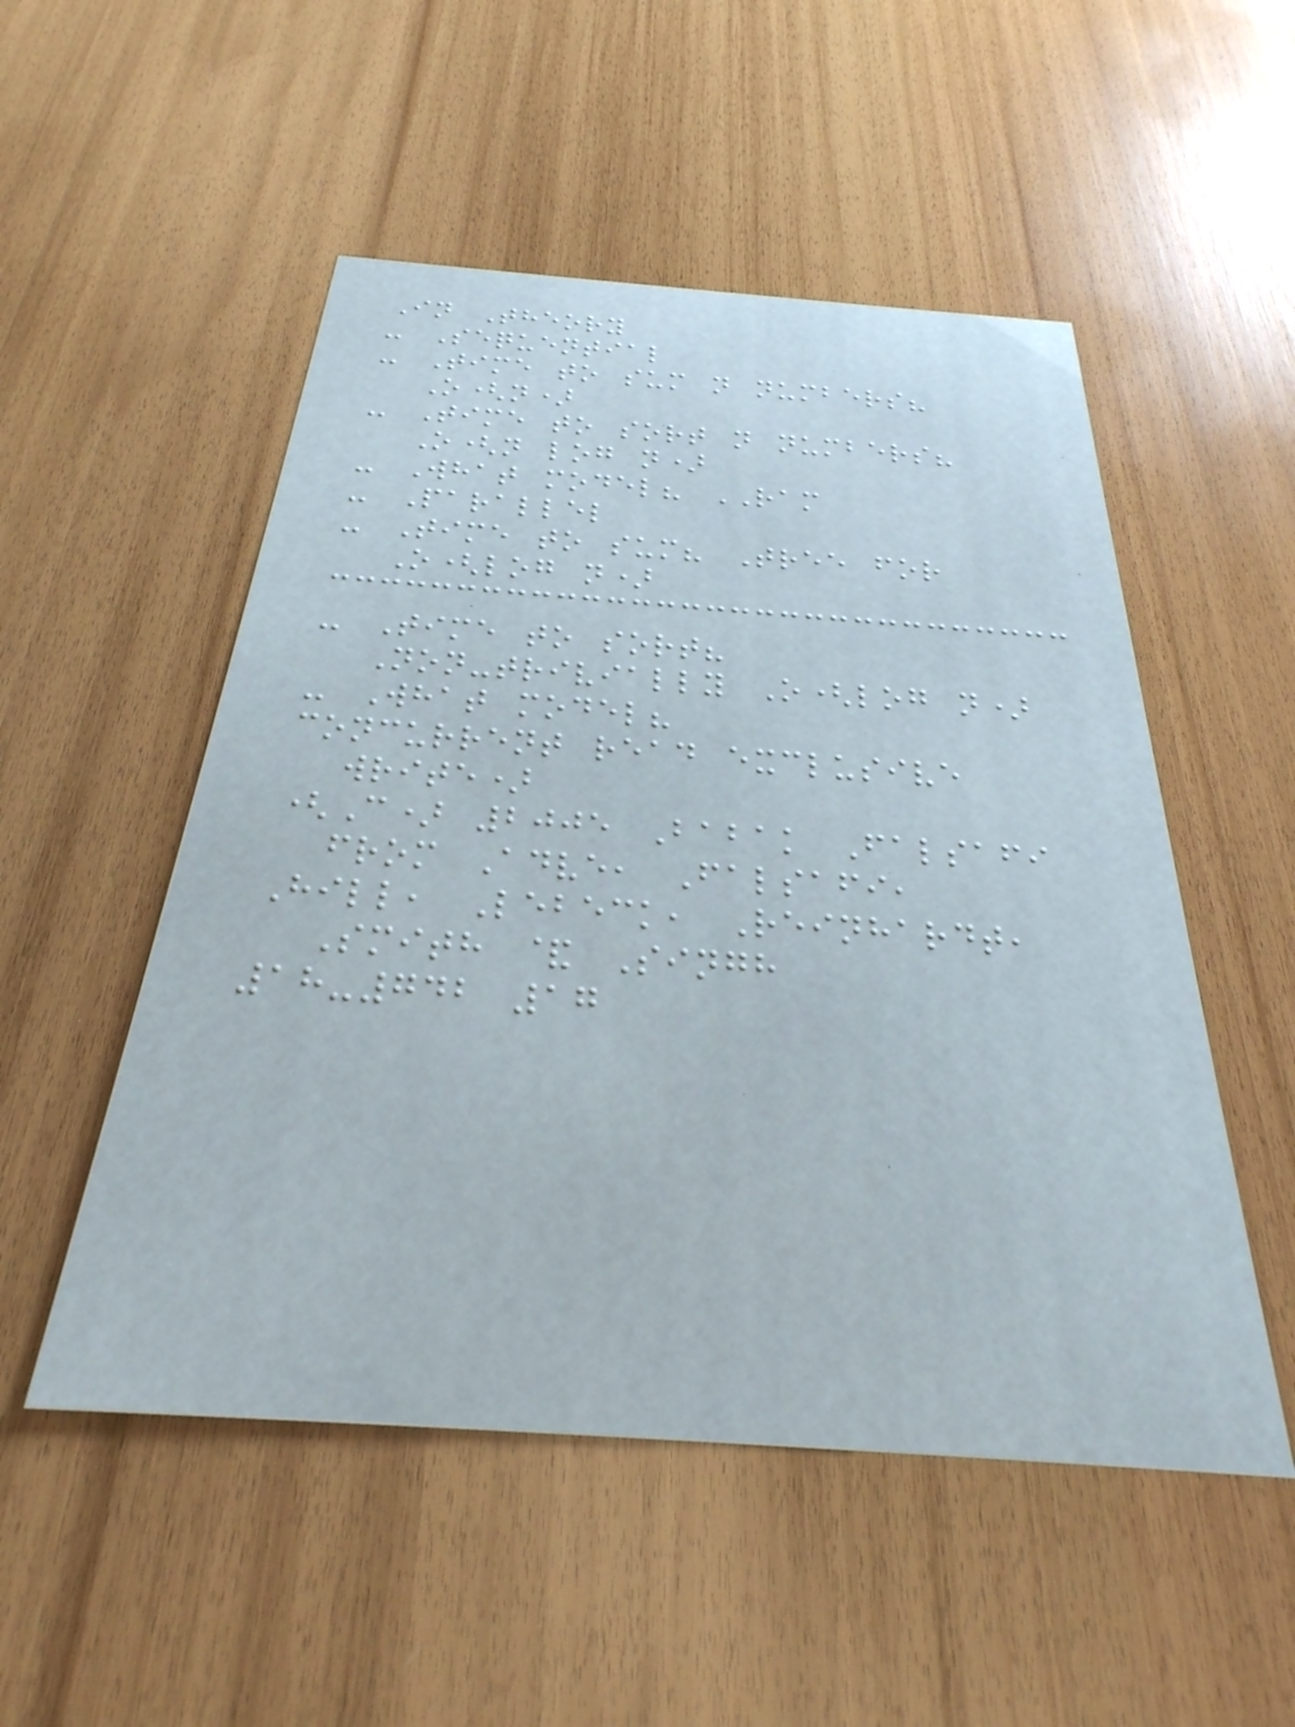In Theory
- Sequential
- Time to sum n numbers?
O(n)
- Time to sort n numbers?
O(n log n)
- What model? RAM
- Parallel
- Time to sum? Tree for
O(log n)
- Time to sort?
Non-trivially O(log n)
- What model?
concurrent read exclusive
write)
(C) 2005 Babak Falsafi
from Adve, Falsafi,
Hill, Lebeck, Reinhardt,
Smith & Singh
18-742 17
